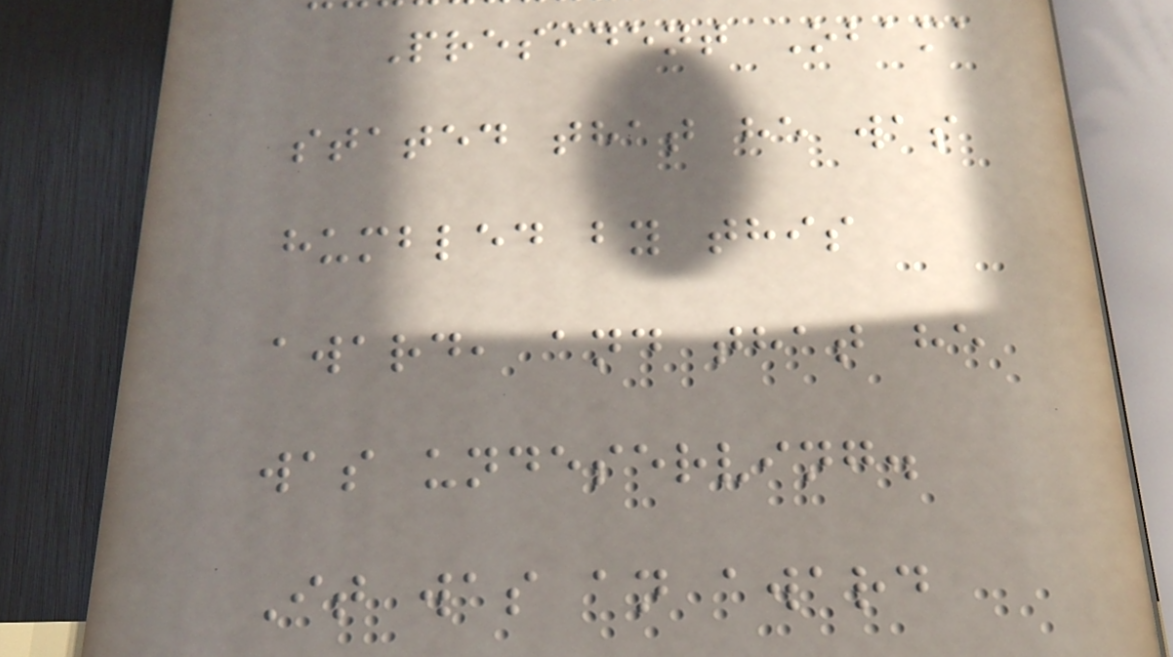President Obama
stated that he was
humbled by this
award, and that he
was undeserving.
It was an award
